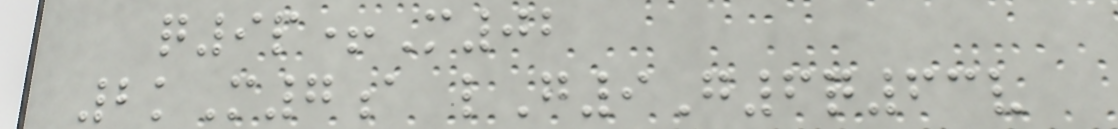q9p+M02
2kM7a lG9G6q63v
